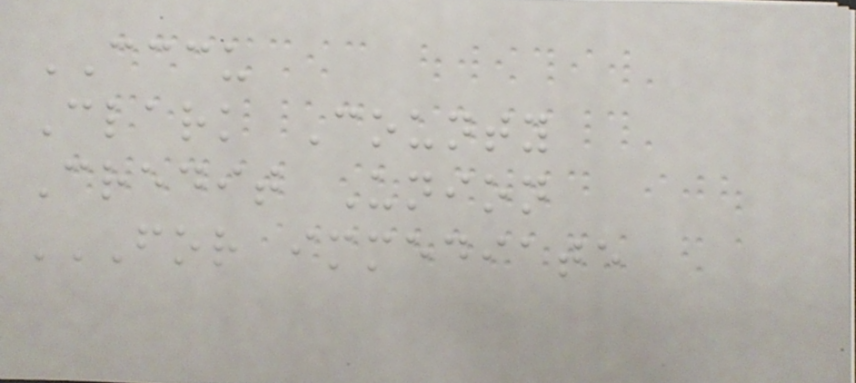CCCU
Clark County
Credit Union
FOR IMMEDIATE
